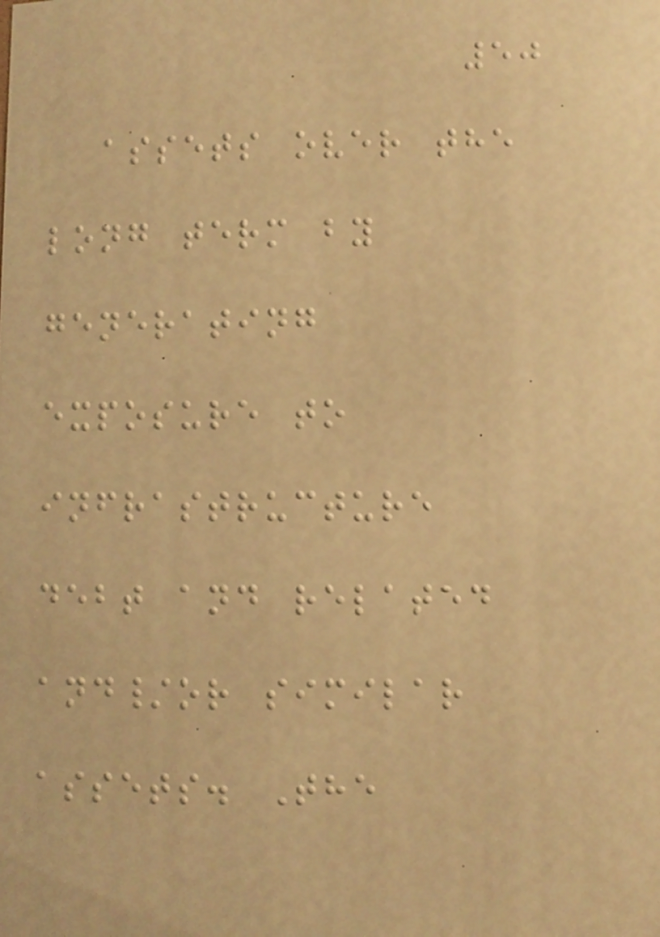50
assets over the
long term by
generating
exposure to
infrastructure
debt and related
and/or similar
assets. The
